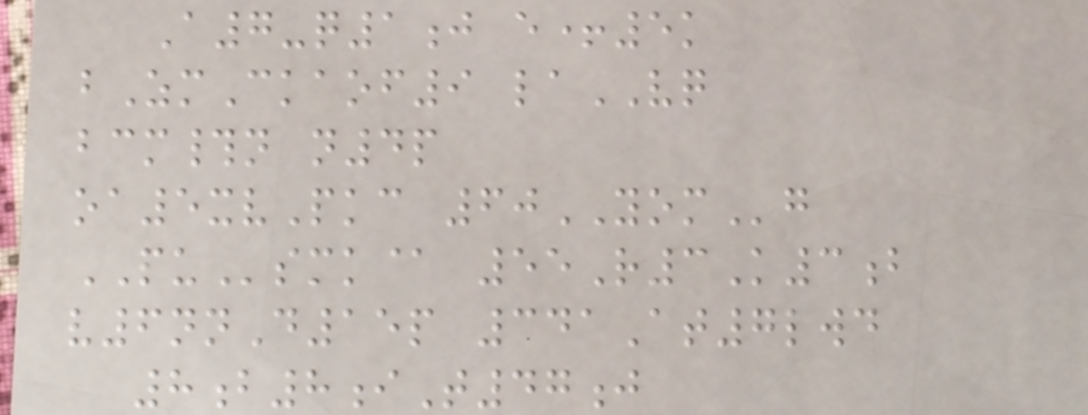A7-q1j e+5k
bZmCkaof9 laVQ
bcm#n n4p
oa5xvPkc 60YOMg
PUsmk@ 55R3K3b
v6nnD15p 341At7lwd
8b8iT47j
